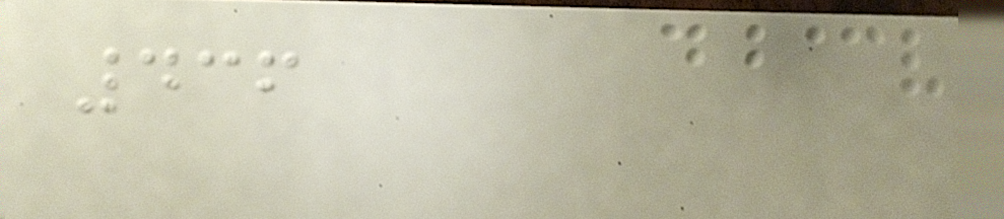436
